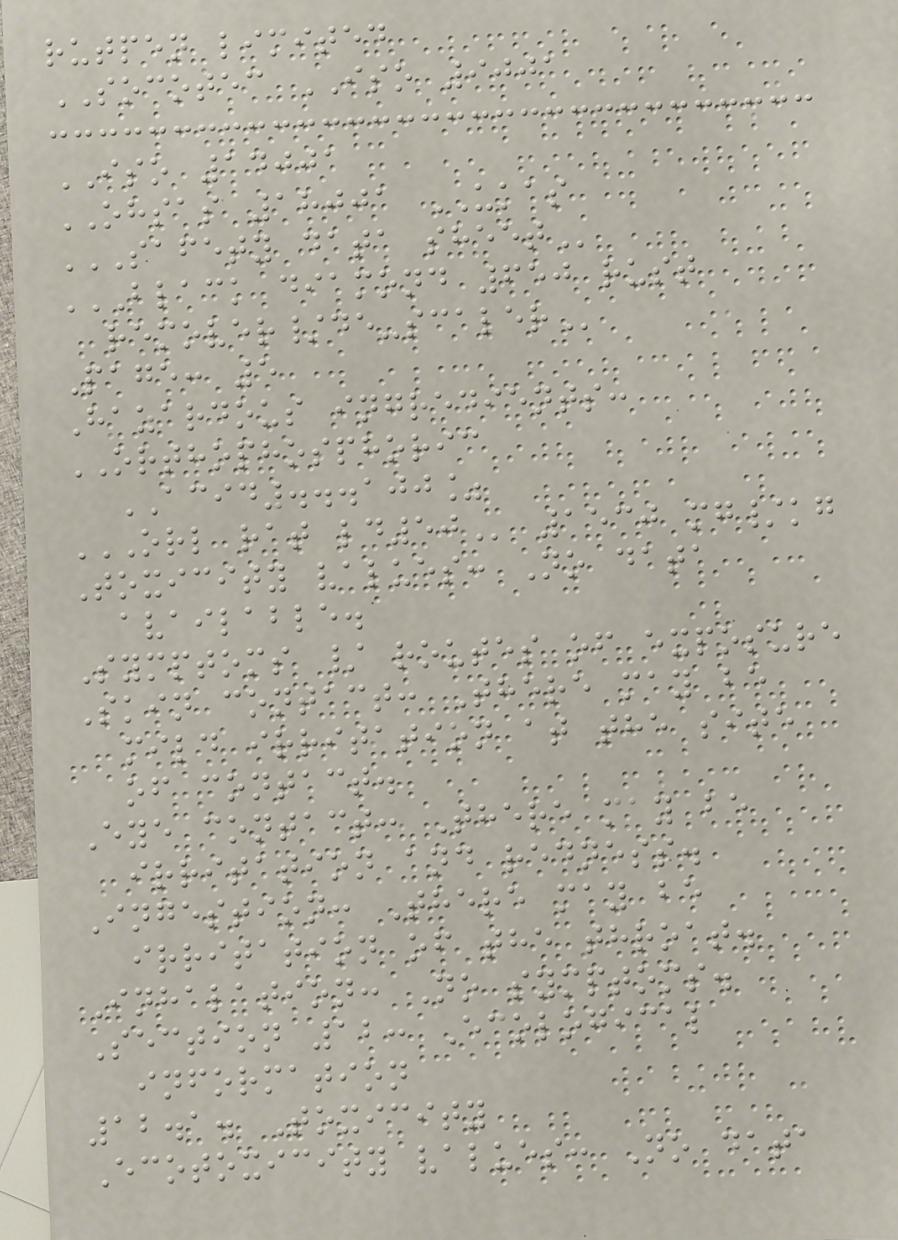rutpen limited
SOCOTEC ISO 9001
ISO 14001
OHSAS 18001 UKAS
SAFETY DATA SHEET
BLACK DIAMOND 650 RUST
REMOVER/DE-SCALER
Page: 5
Hazardous ingredients:
ORTHOPHOSPHORIC
ACID...100%
ORL RAT LD50 1530 mg/kg
Toxicity values: No data
available.
Symptoms / routes of exposure
Skin contact: There may be
mild irritation at the site
of contact.
Eye contact: There may be
irritation and redness.
Ingestion: There may be
irritation of the throat.
Inhalation: No symptoms.
Section 12: Ecological
information
12.1. Toxicity
Ecotoxicity values: No data
